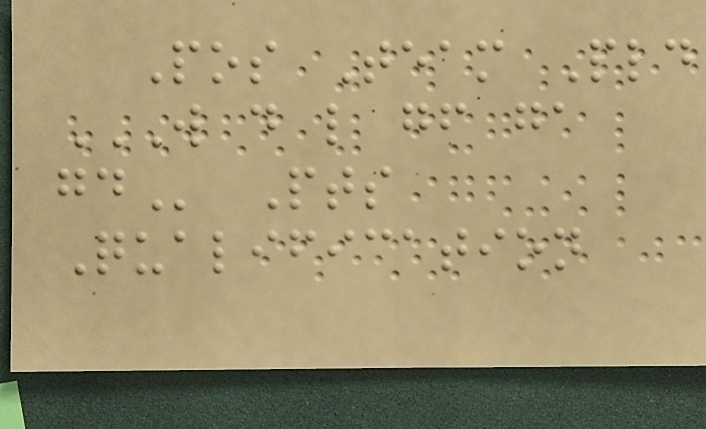Pos Team Pld
W D L GF GA
GD Pts
Qualification
